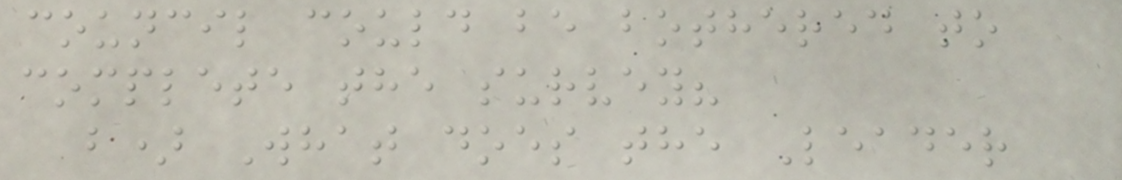council could be bothered to
complete the survey?
b) What does the Leader
